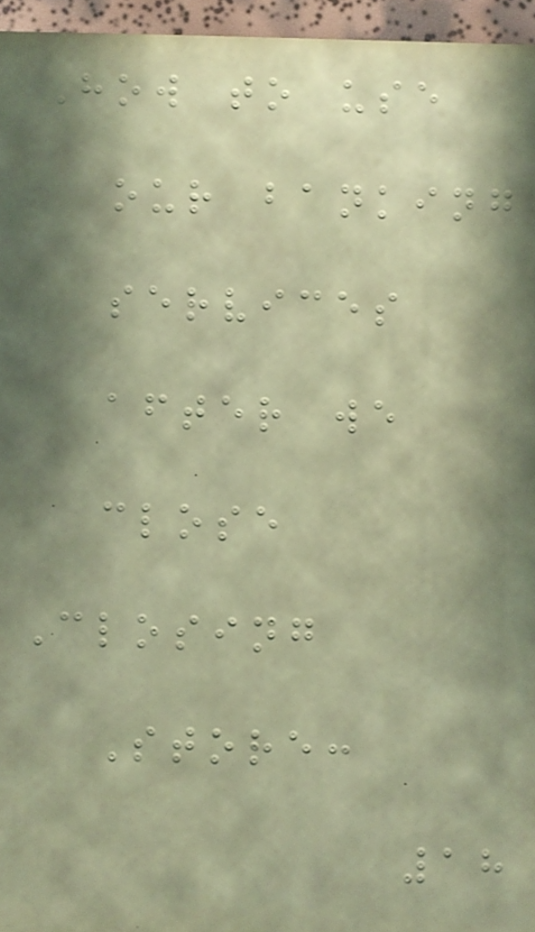How to use
our banking
services
after we
close
Closing
Store:
18
